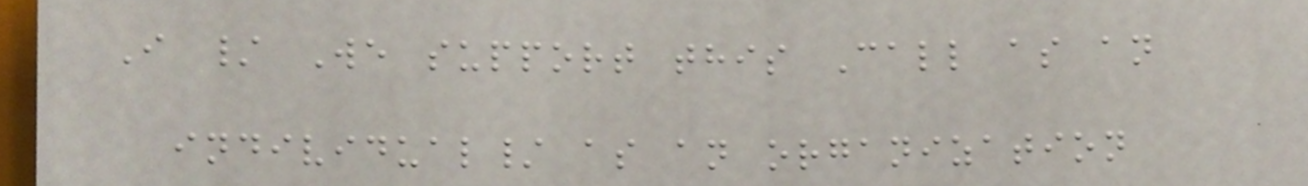I / We support this Call as an
individual/ as an organization
